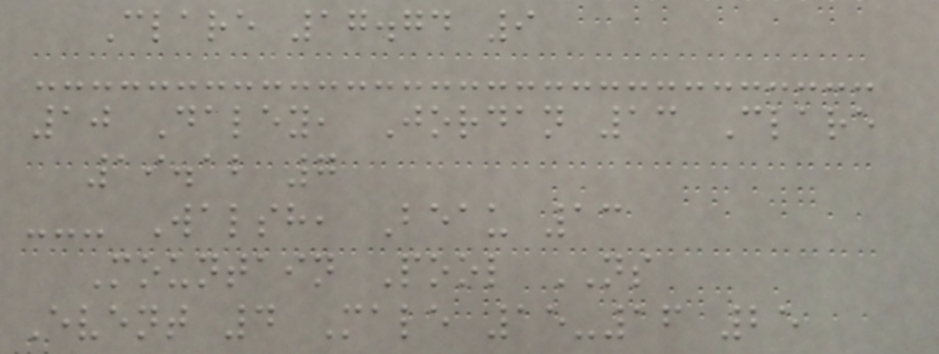Clare 17.74 9
10 Daley, Jordan 13 Clare
19.12 7
--- Walsh, Beau 13
Mountain Pool NS
Event 4 Male 15-16 25
